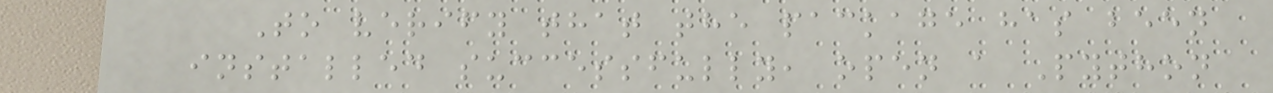To verify that the package has been
installed successfully, open a Python
